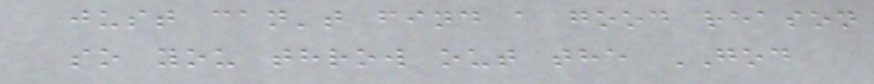just can't find a good reason
so you throw out the GOD
